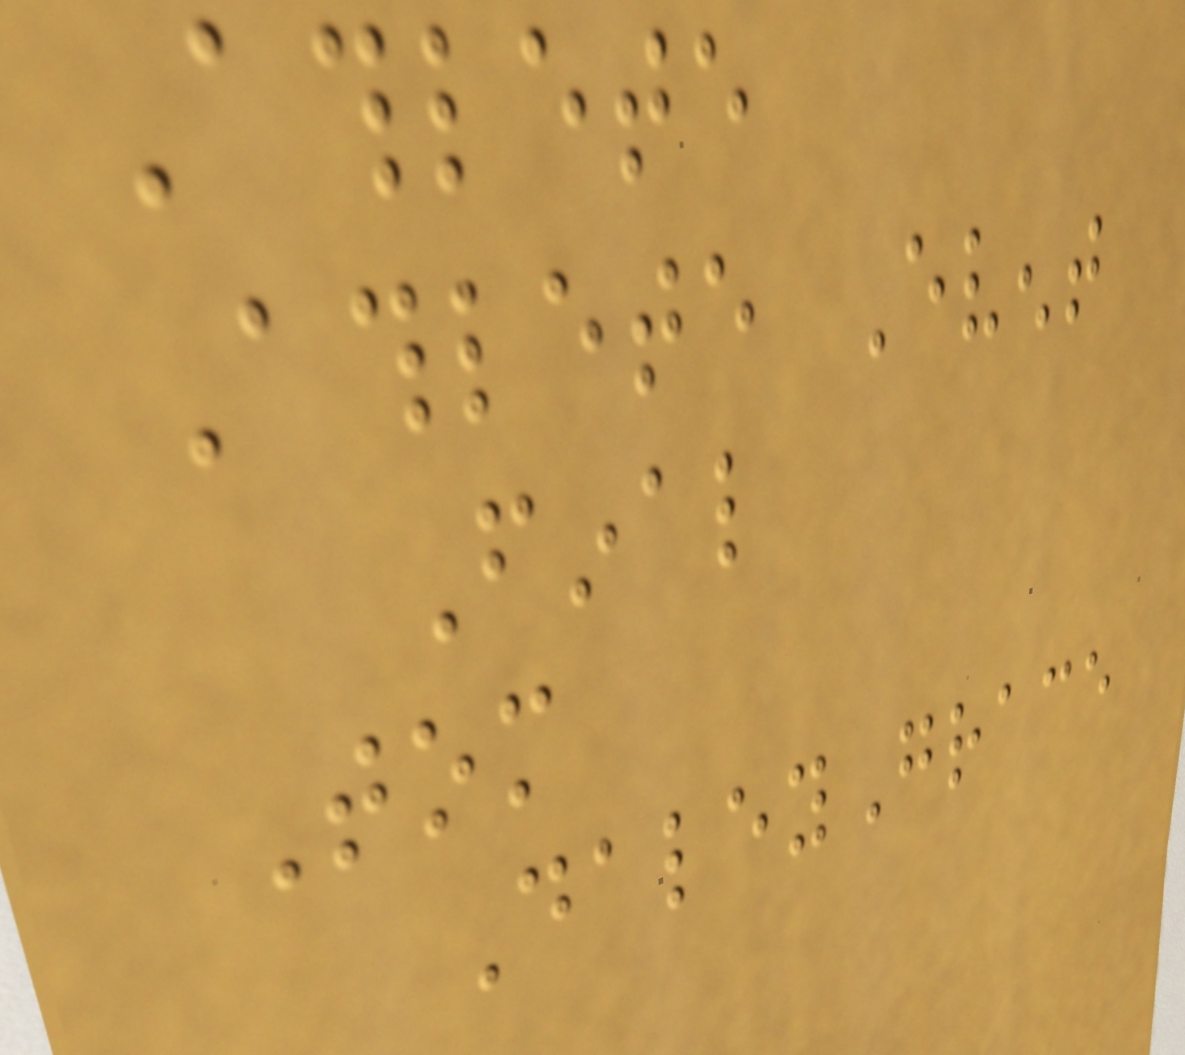Athlete
Athlete Event
Final
Tom
DaleyGrace
